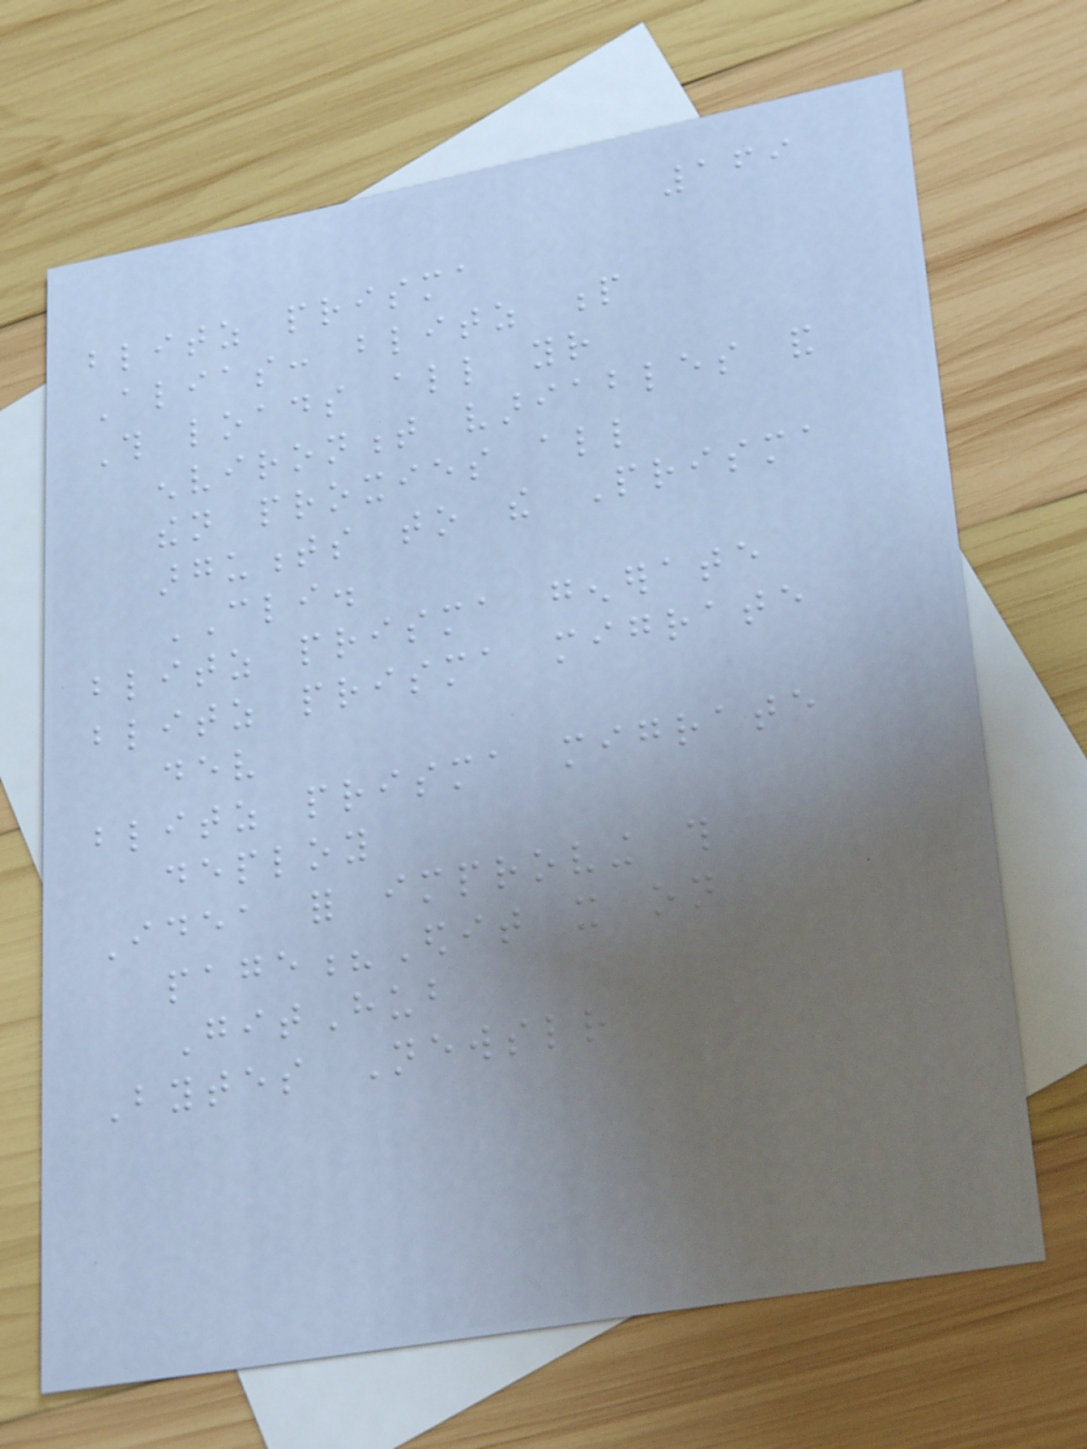169
blitz prisma
Alias: blitz p
This loads all your
environment variables and
then proxies all
arguments to the Prisma
CLI.
blitz prisma generate
blitz prisma migrate
dev
blitz prisma migrate
deploy
Idea for improving this
page?Edit it on
GitHub
Bytes Newsletter
